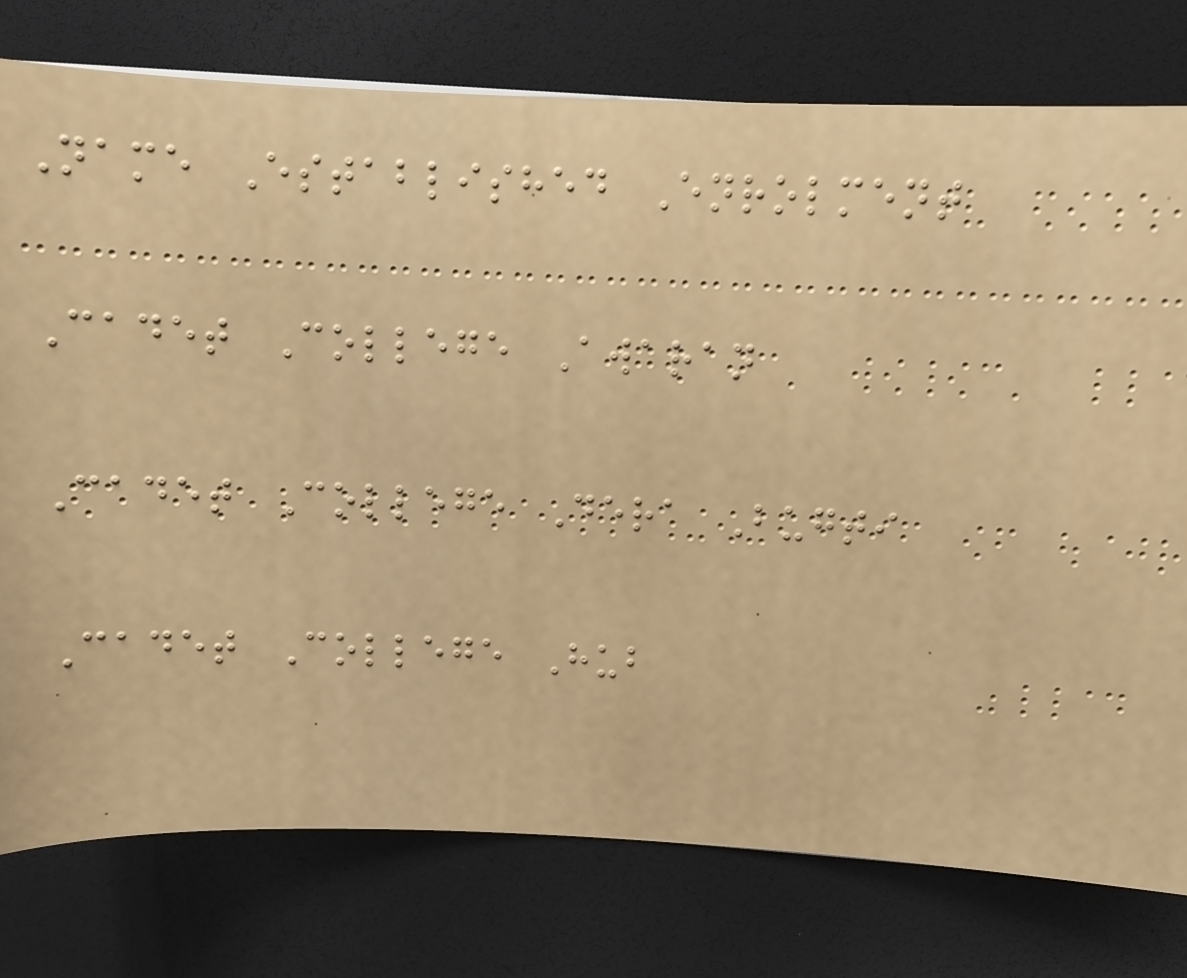Name Established Enrolment
Cadet College Awaran
Cadet College Dera Bugti
Cadet College Hub
